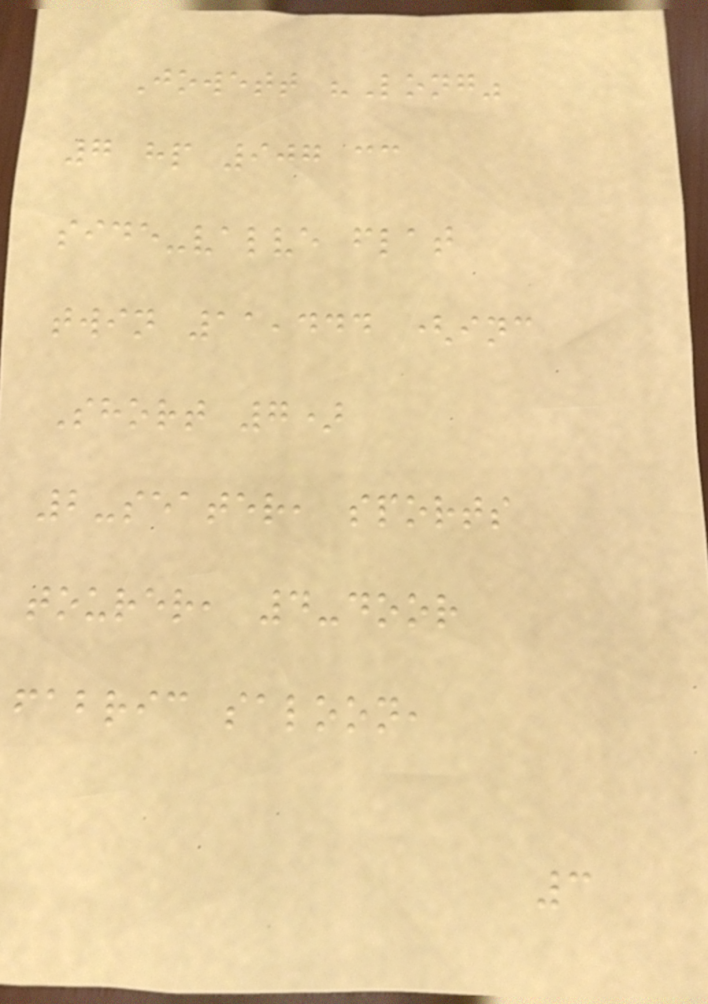Jowett "Long"
7 hp 907 cc
side-valve flat
twin 11,444 (inc
Short 7)
2-seater, sports
tourer, 4-door
fabric saloon,
3
